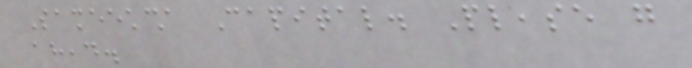Sameeksha Capital. Please go
ahead.
